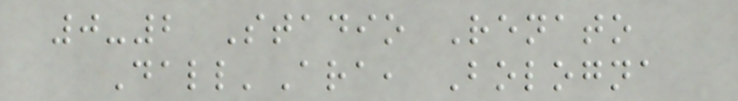0-2 Stadio Renato
Dall'Ara, Bologna
